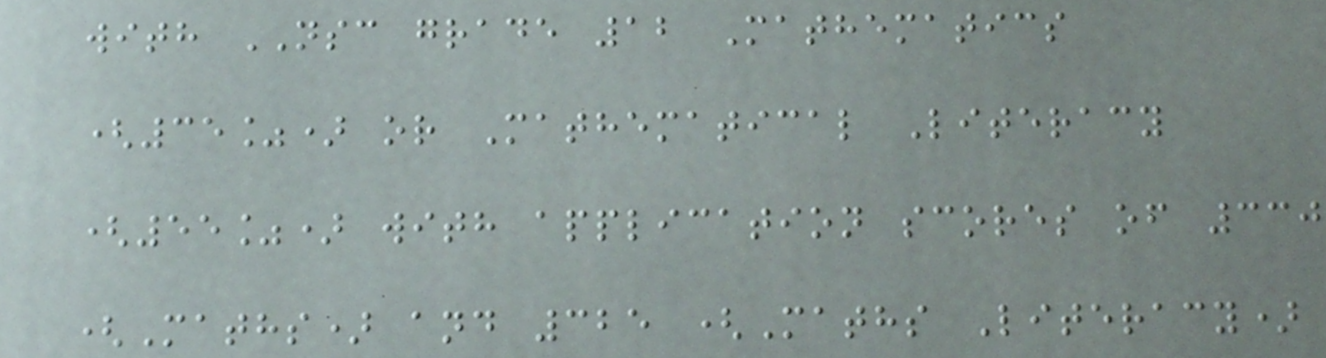with NSC grade 12 Mathematics
(35%) or Mathematical Literacy
(55%) with application scores of 330
(Maths) and 325 (Maths Literacy)
